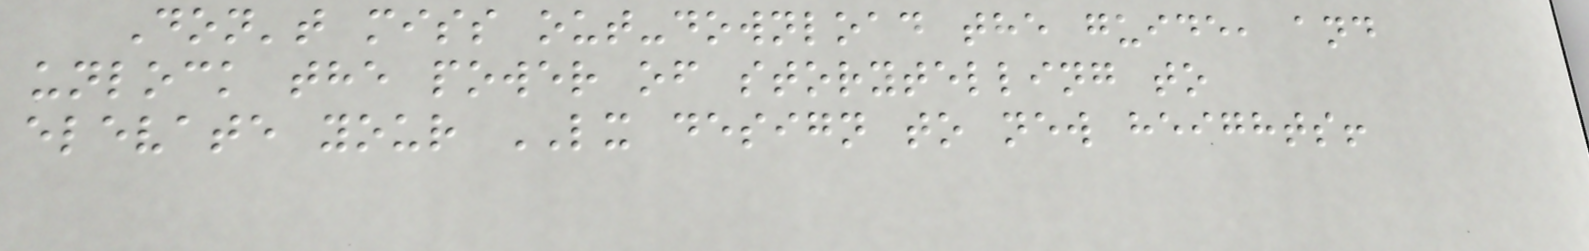Don't miss out-download the guide, and
unlock the power of storytelling to
elevate your LX design to new heights!
